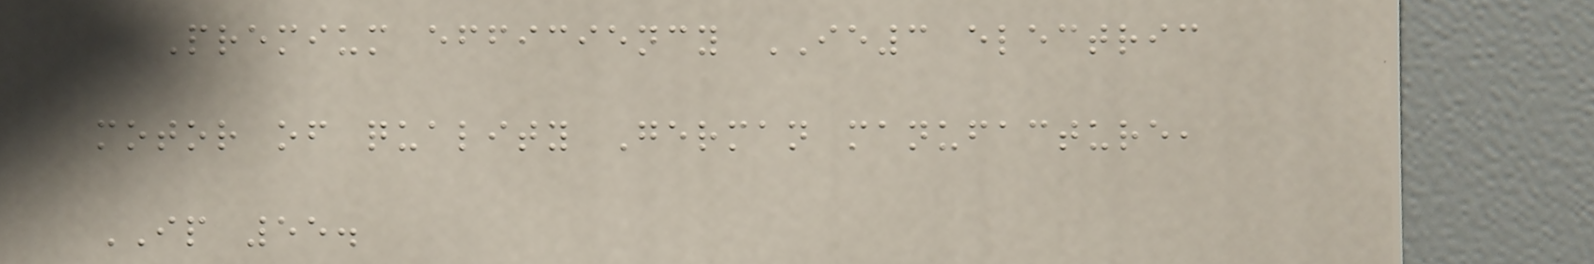Premium efficiency IE3 electric
motor of quality German manufacture,
IP 55.
